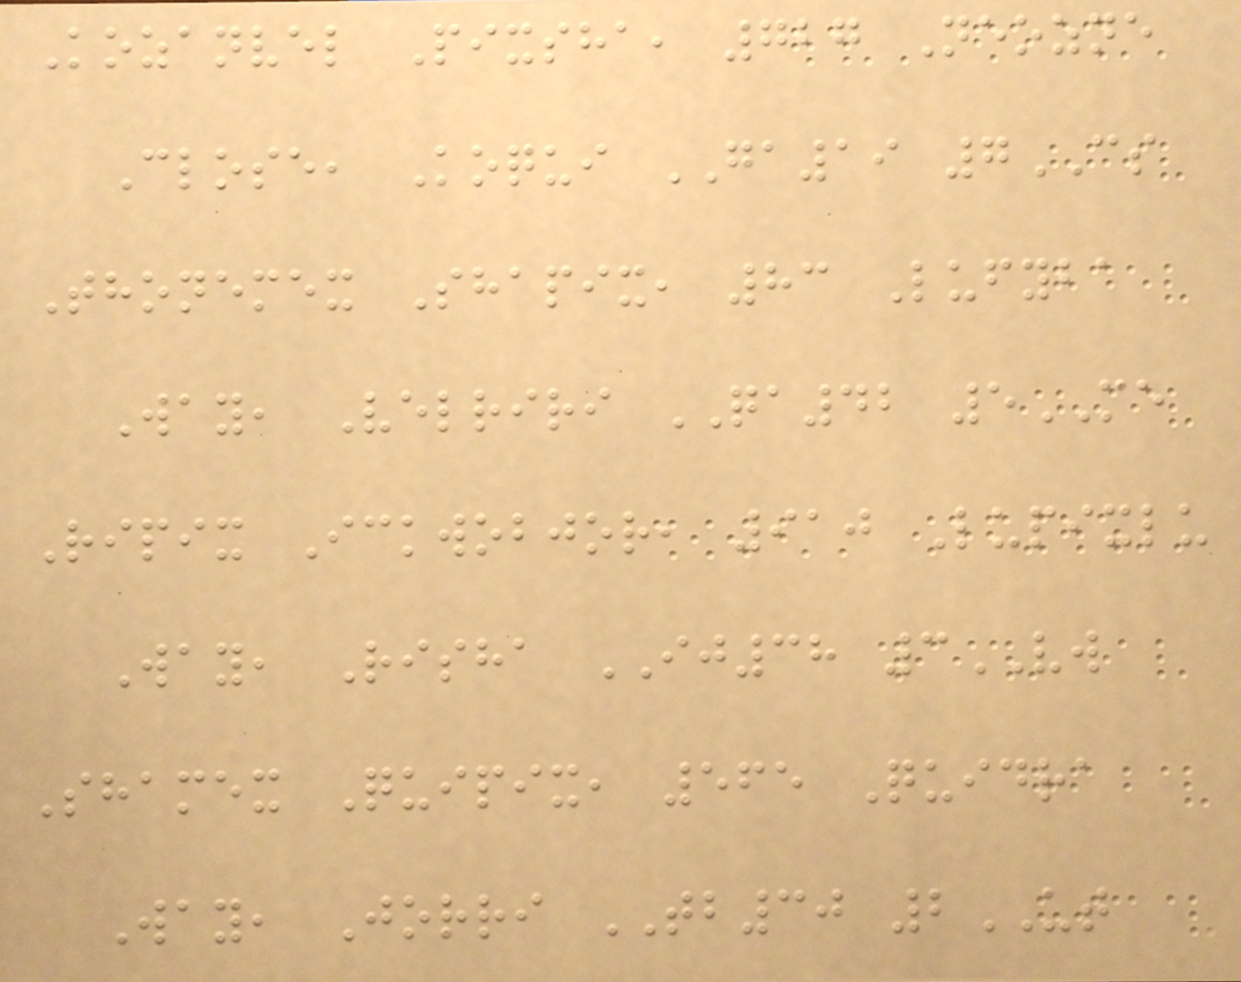Kozanvel Pixsha, 727 Neozne
Close, Koqui GA19 7CS
Thonemex Shapix, 83 Lufyba
Way, Velriri QA42 5ME
Ripix Ickwobjor, 910 Lupixlu
Way, Risha IJ38 3VW
Shamex Quipix, 565 Quidra
Way, Jorri TB30 2UT
